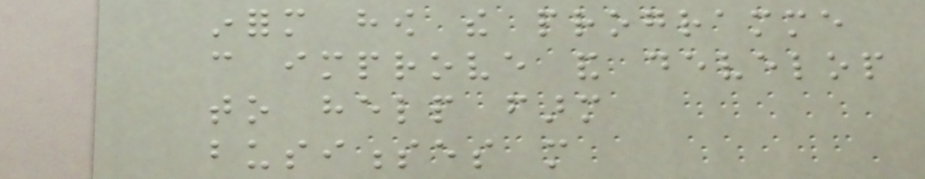inform how the programme
can improve and develop
to help farm
businesses more
